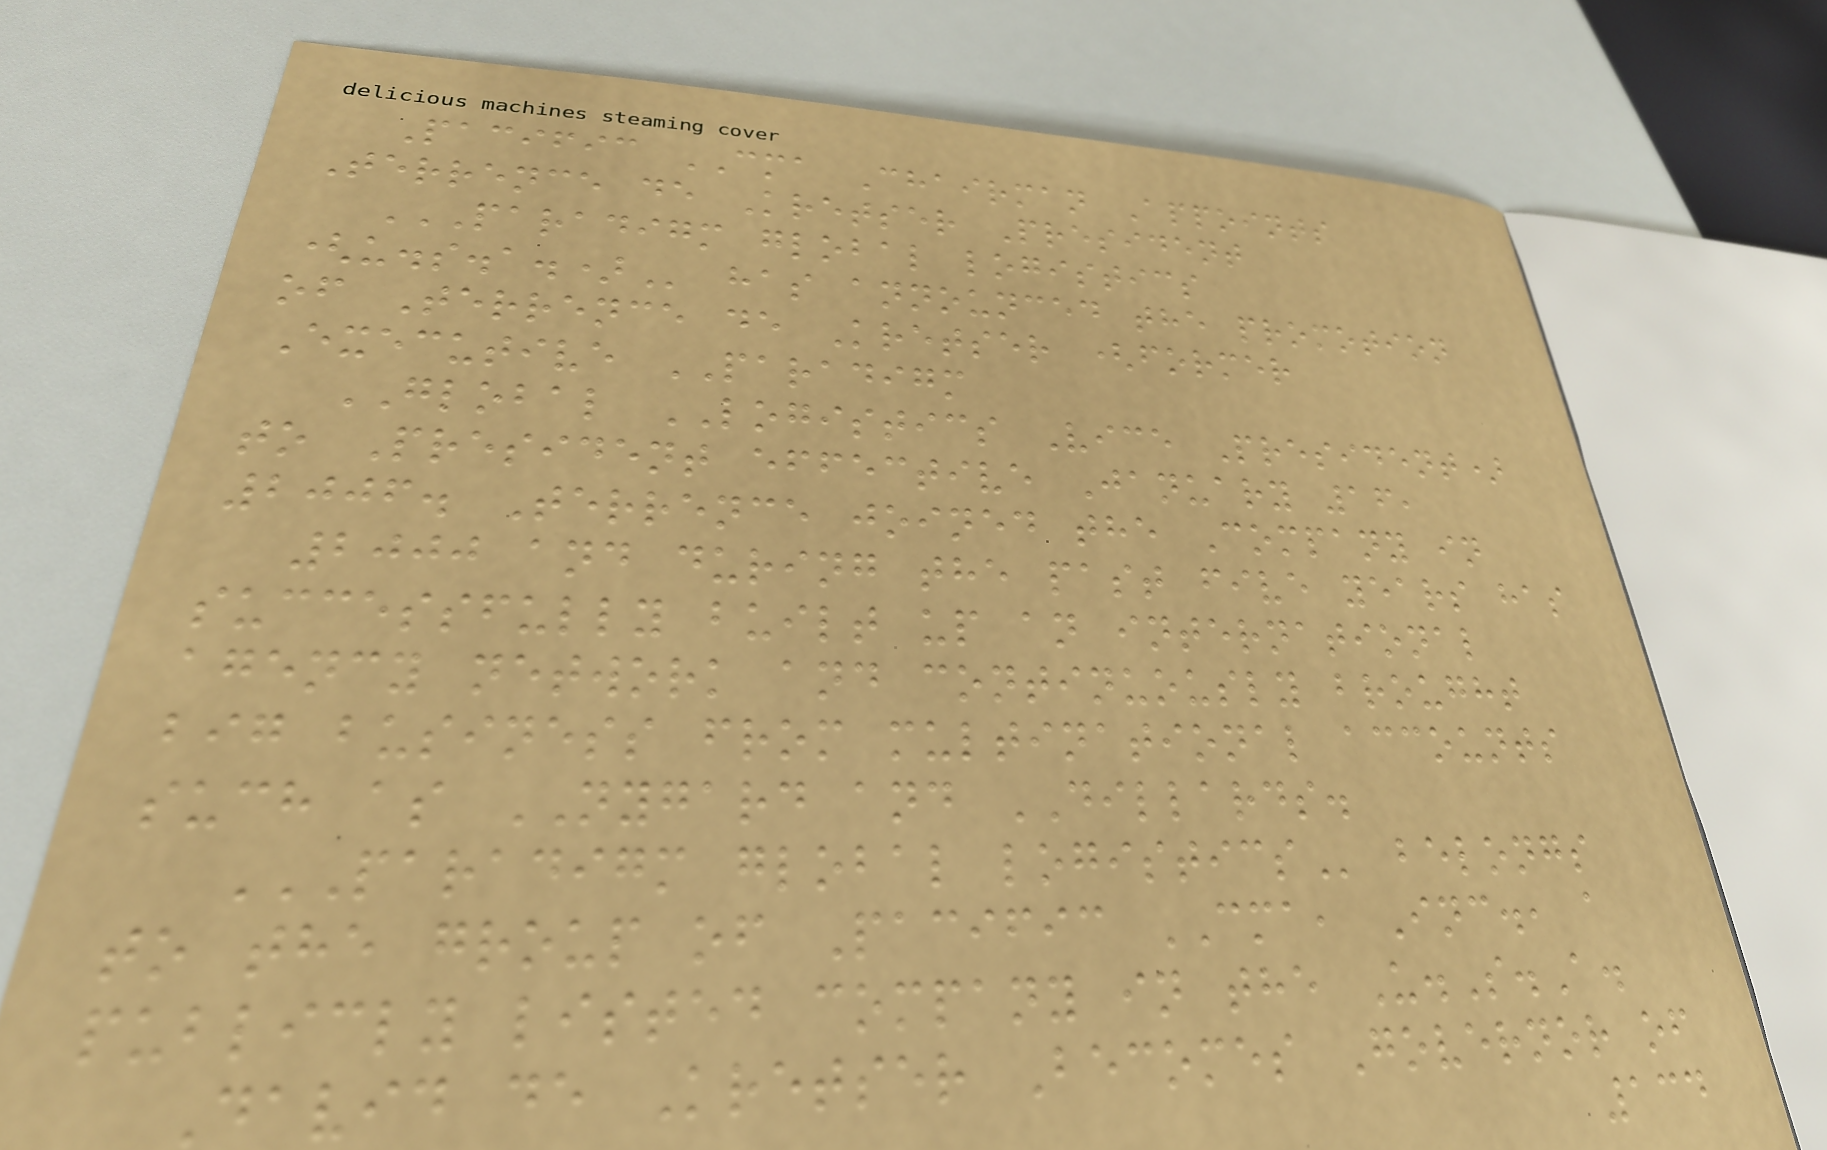Pacific CMA Chairman Appoints
Terrence de Kretser President
PARADIGM GLOBAL LOGISTICS
(U.S.A.) has announced the promotion
of Terrence de Kretser (former
Executive PARADIGM
GLOBAL LOGISTICS Vice President)
to President effective January 16,
2006. Terrence joined the Company in
2000 and during the past five years has
successfully built up an international
agency network and continuously brought
big business from multinational accounts
such as NYGARD and DILLARDS.
PARADIGM GLOBAL LOGISTICS belongs
to the group of Pacific CMA, Inc., a
publicly listed company in the U.S.A.
David de Kretser Becomes Governor of
134
